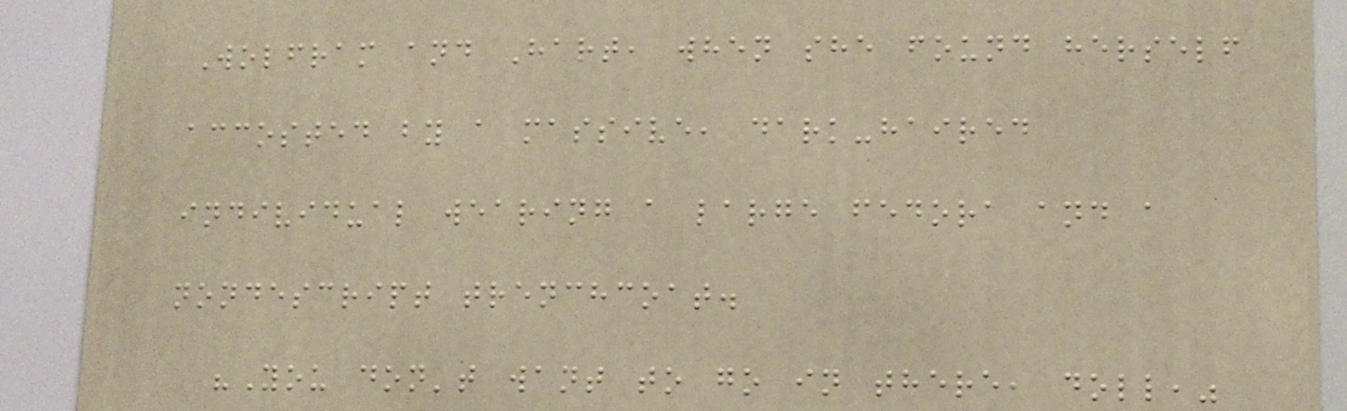Wolfram and Hart, when she found herself
accosted by a massive, dark-haired
individual wearing a large fedora and a
nondescript trenchcoat.
"You don't want to go in there, doll,"
